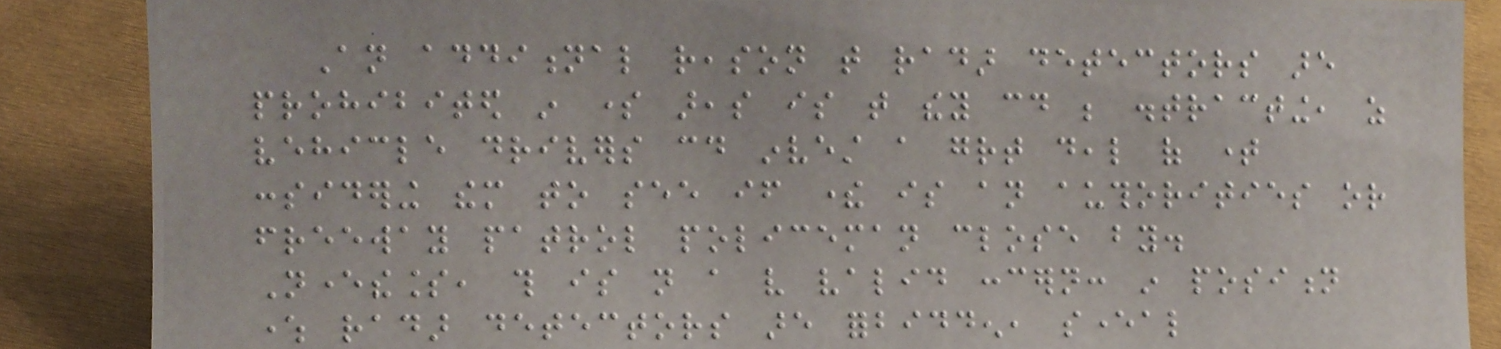An additional reason that radar detectors are
prohibited in some areas is that they could be distracting, as
vehicle drivers could invest a great deal of time
considering them to see if there is an authorities or
freeway patrol policeman close by.
Nevertheless, this is not a very valid concern: in position
where radar detectors are forbidden, several
